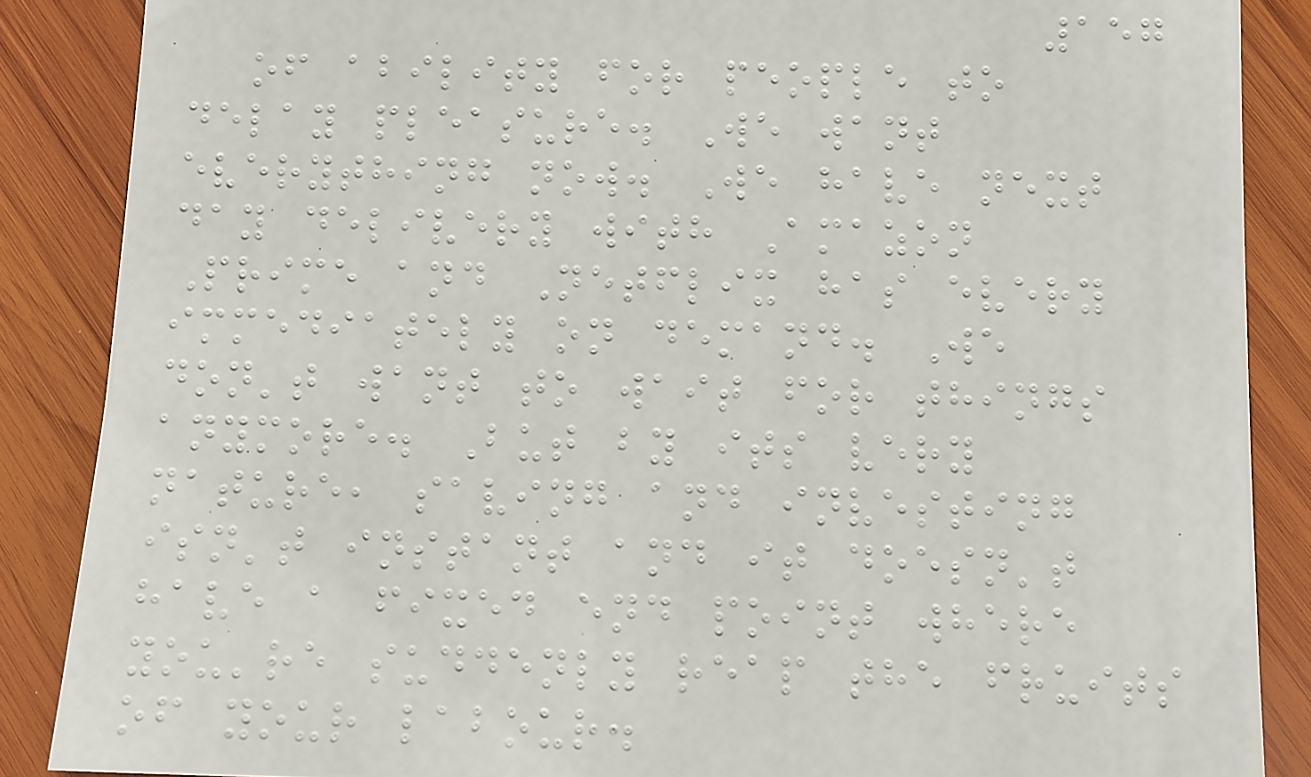157
of ability for people to
delay pleasure. We want
everything now. We have next
day delivery with Amazon
Prime and Netflix has every
immediately on demand. We
don't want to wait for things
anymore. But by its very
nature, saving and investing
isn't instant and it doesn't
have a fixed end point where
you're suddenly reap the fruits
of your labour.
